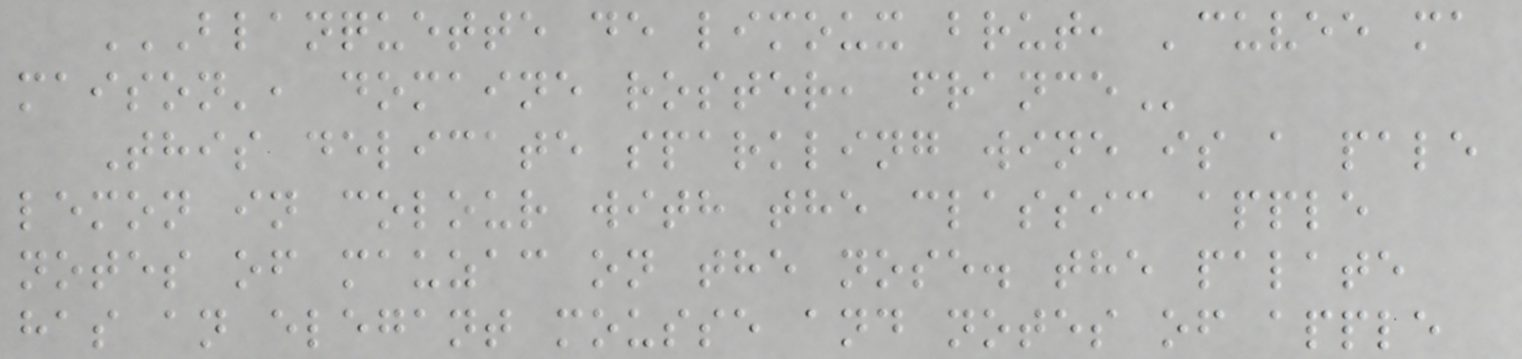BLANQUETTE DE LIMOUX BRUT, 'CUVEE MA
MAISON', DOMAINE ROSTER, FRANCE
This delicate sparkling wine is a pale
lemon in colour with the classic apple
notes of mauzac on the nose. the palate
has an elegant mousse and notes of apple
